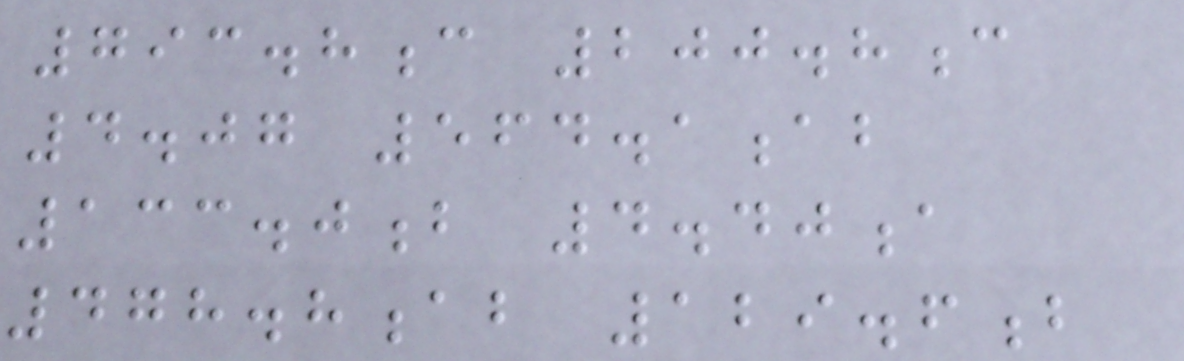793.8c 200.8c
4.07 564.1ab
133.0b 4.40a
478.8ab 129.6b
